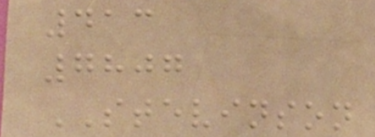413
7807
STEVINSON
